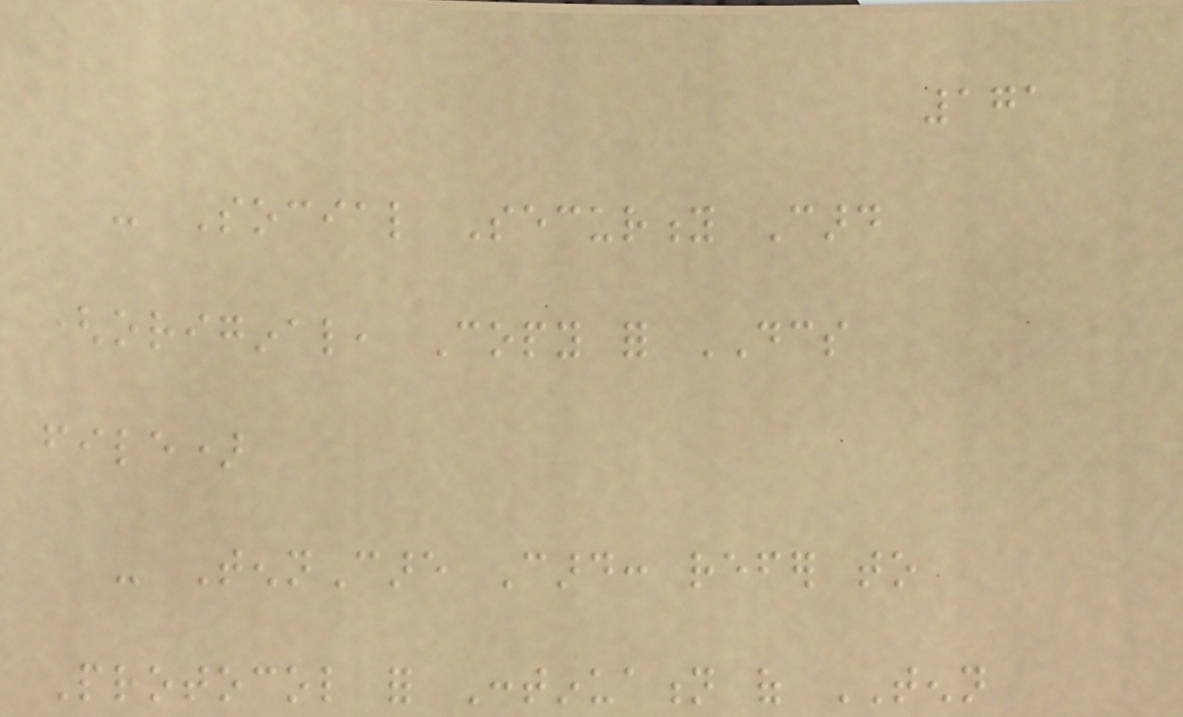171
- Social Security Card
(original, Copy for DCS
file)
- TennCare Card: refer to
Protocol for Continuation of TENN
